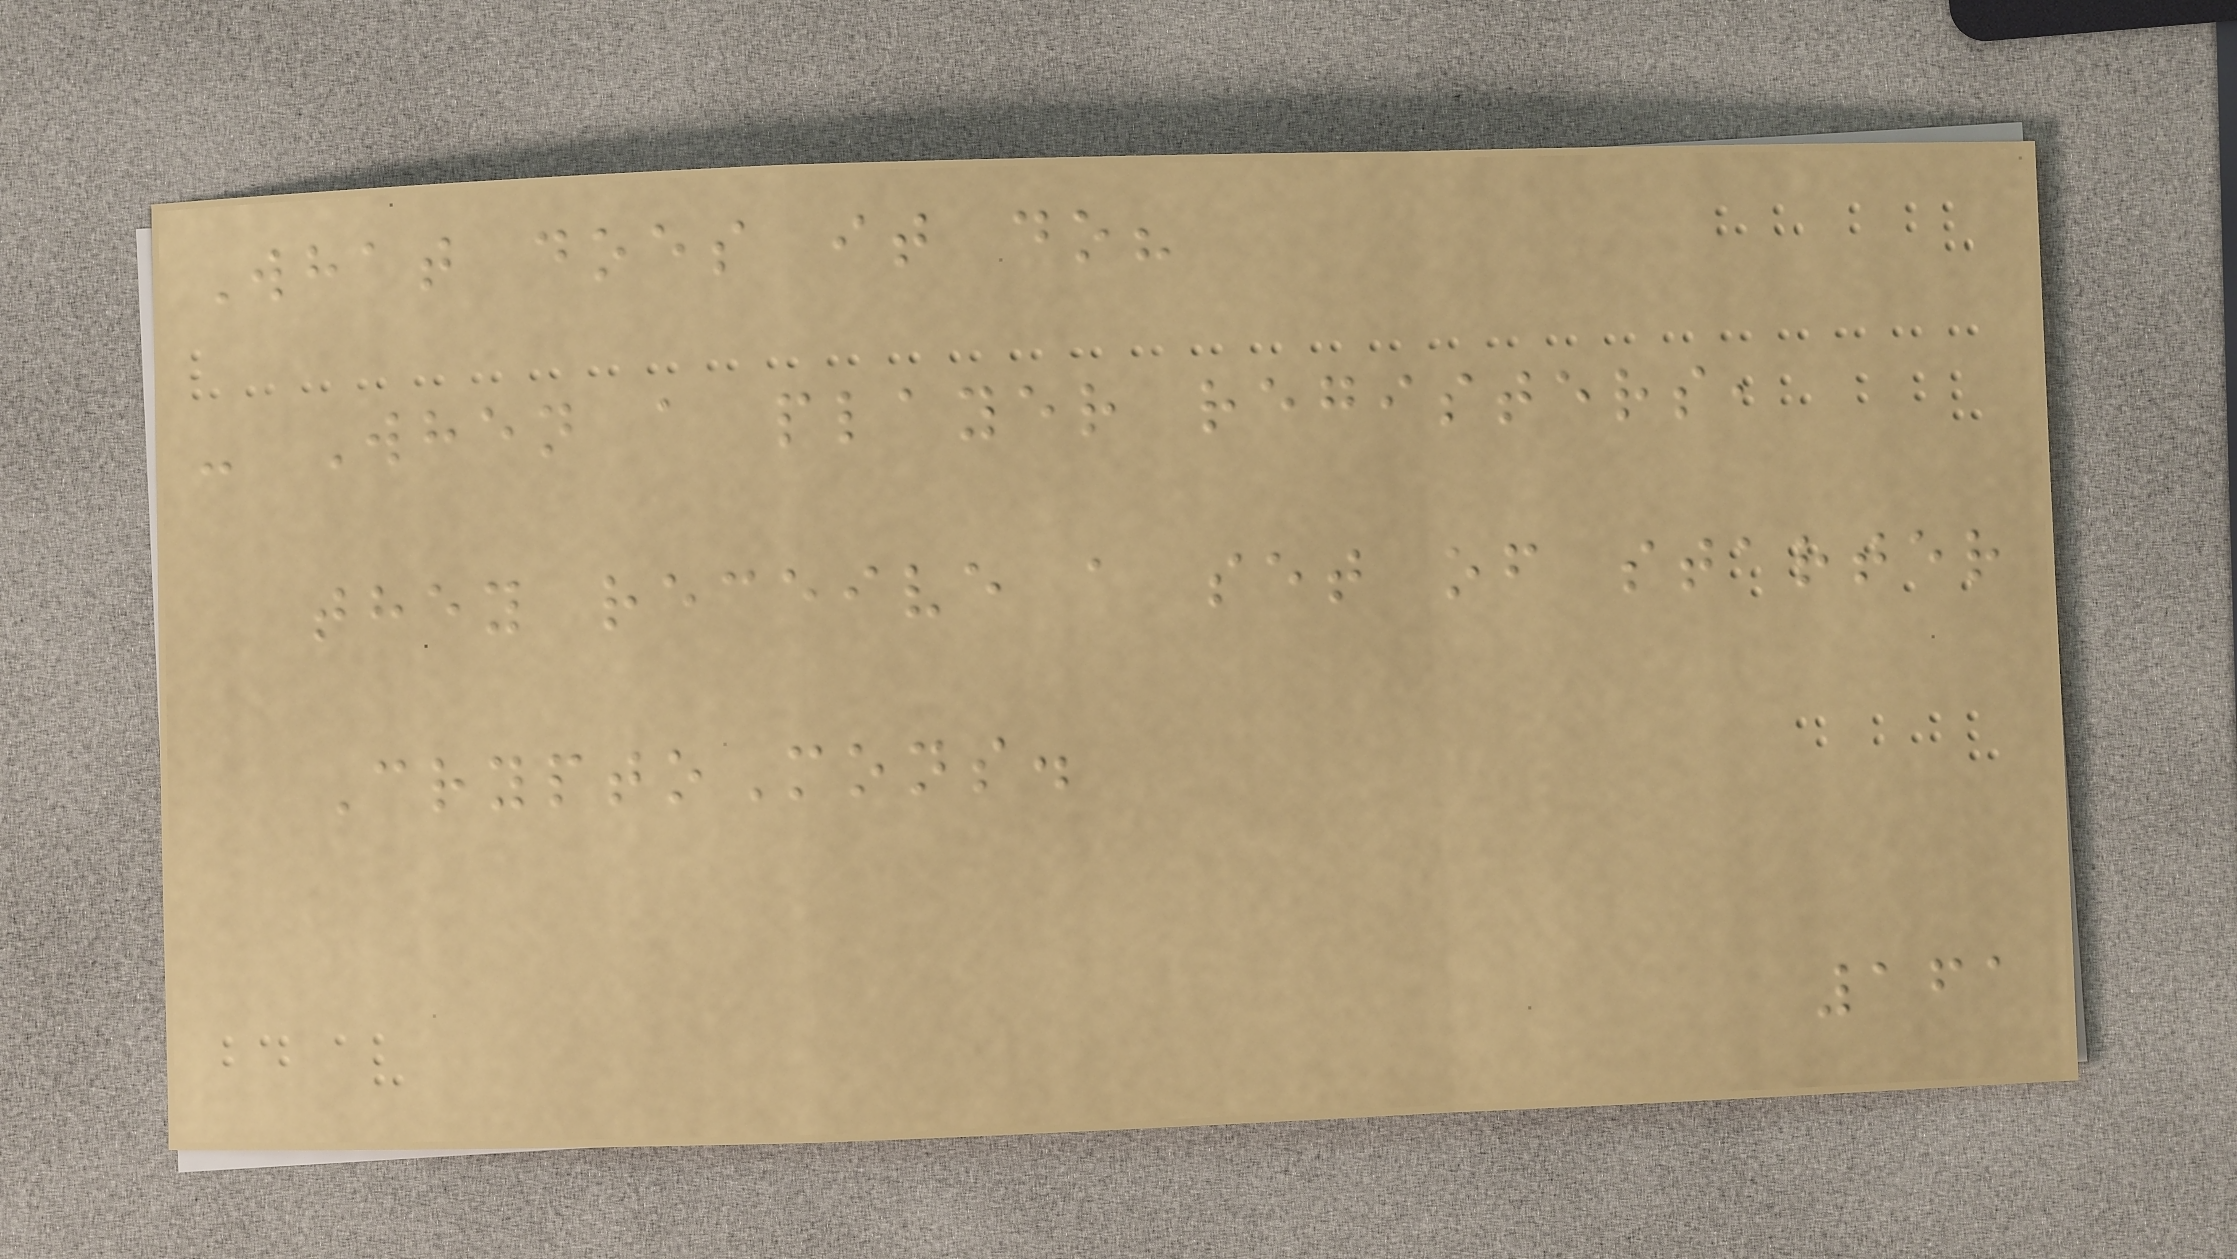What does it do?
- When a player registers,
they receive a set of starter
CryptoMons.
161
